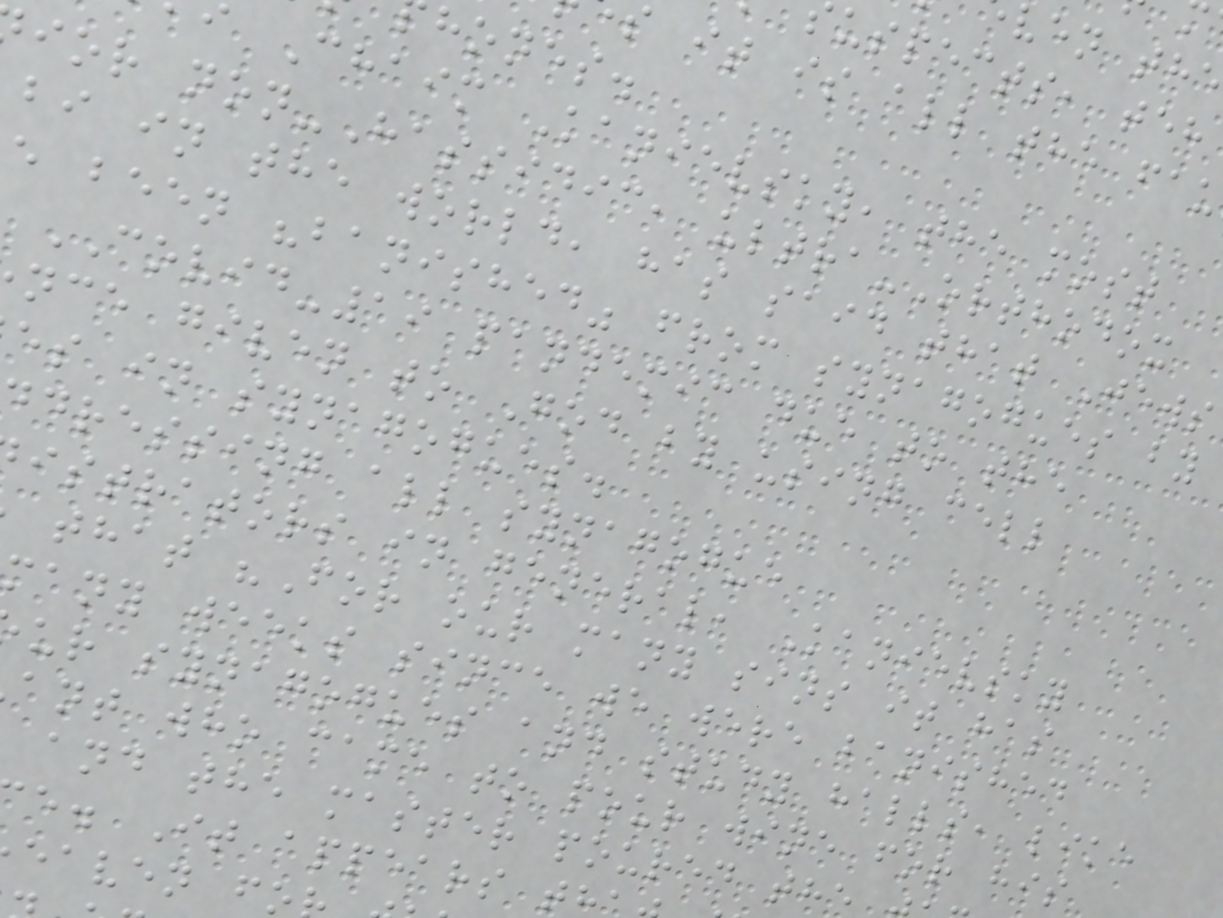uspects, teh
s it is all the fau
hones.
Chaim Kanievsky, the most
ior non-Hassidic, ultra-Orthodox
bi in the world, has said that Jews
e been "banished" from synagogues by
COVID-19 pandemic due to the
nce given to God by using cell
es in synagogues.
dressing all synagogue
istrators in general, Kanievsky
that "For our many sins it has
many weeks since we were banished
ur synagogues and study halls, like
ant who came to pour wine for his
and the master poured the
e. It appears t
